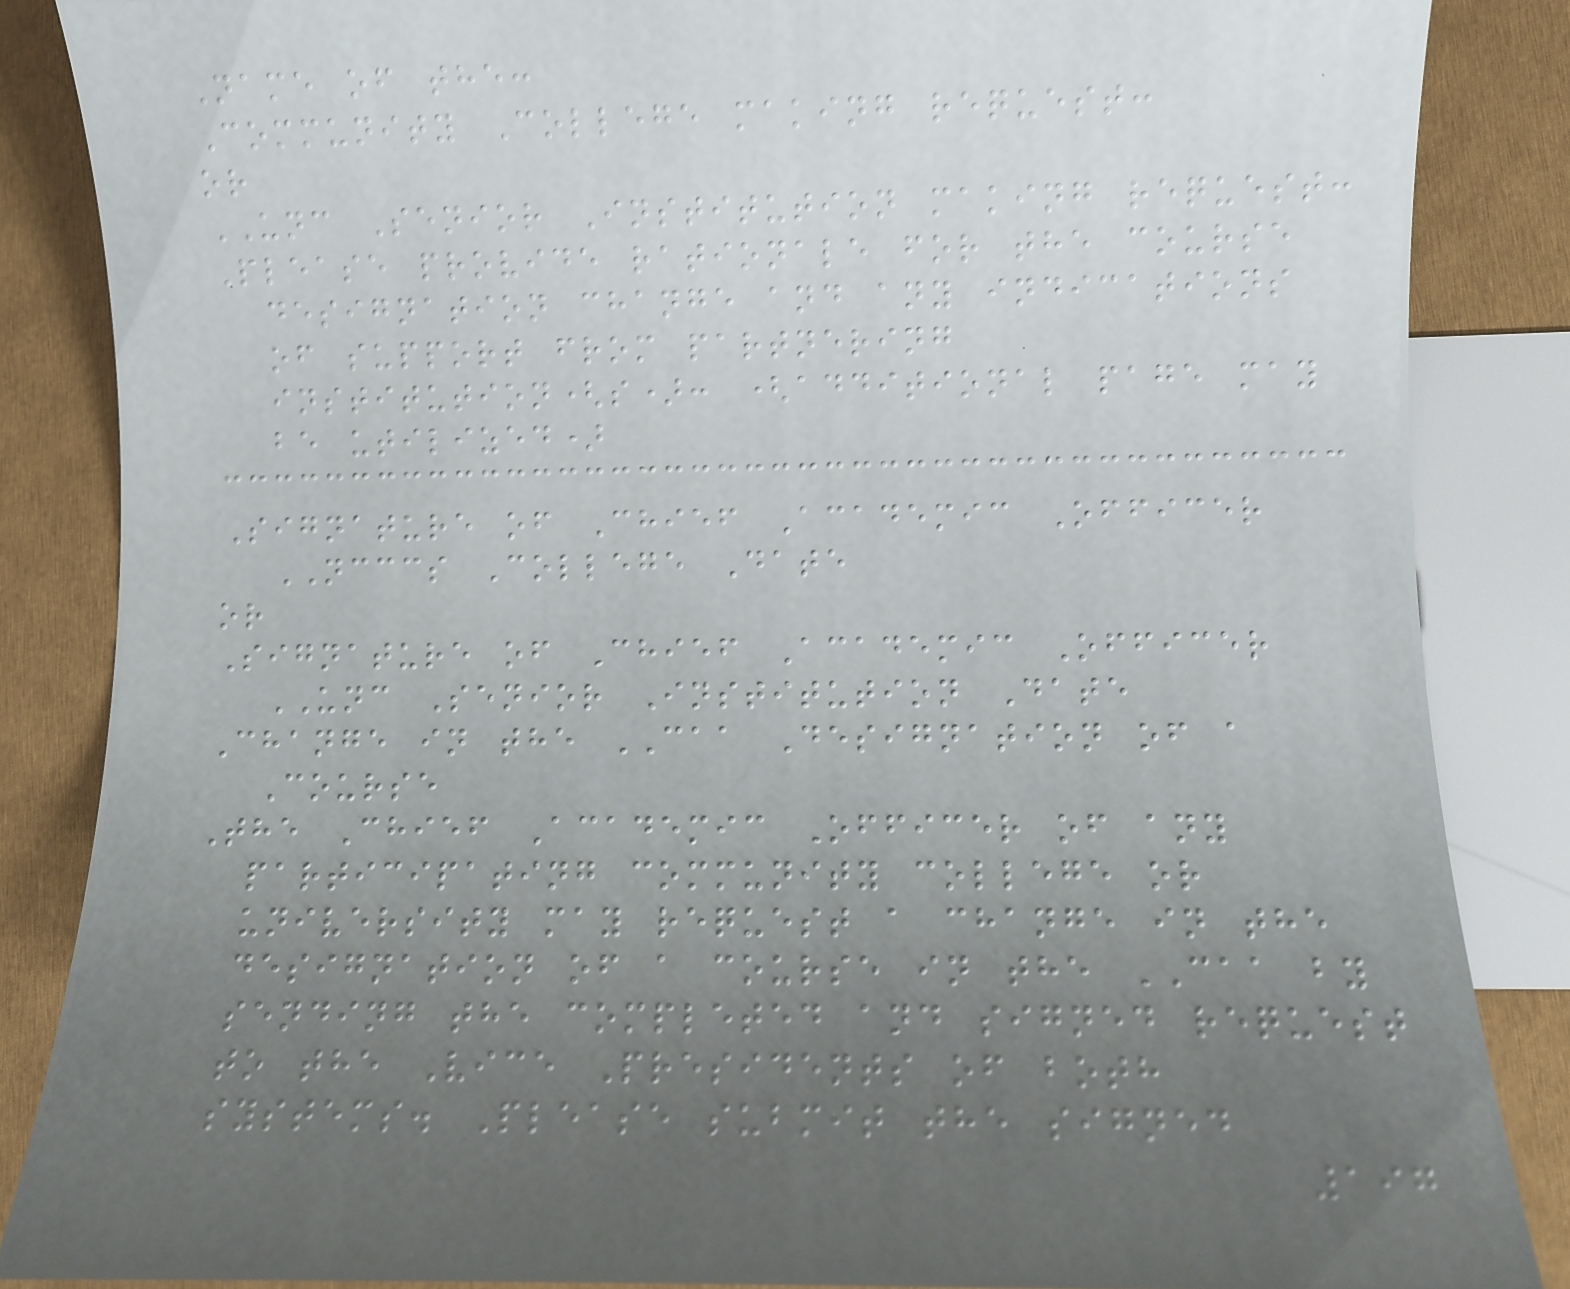Name of the:
Community College making request:
or
UNC Senior Institution making request:
Please provide rationale for the course
designation change and any indications
of support from partnering
institution(s): (additional page may
be utilized)
Signature of Chief Academic Officer
NCCCS College Date
or
Signature of Chief Academic Officer
UNC Senior Institution Date
Change in the CAA Designation of a
Course
The Chief Academic Officer of any
participating community college or
university may request a change in the
designation of a course in the CAA by
sending the completed and signed request
to the Vice Presidents of both
systems. Please submit the signed
197
